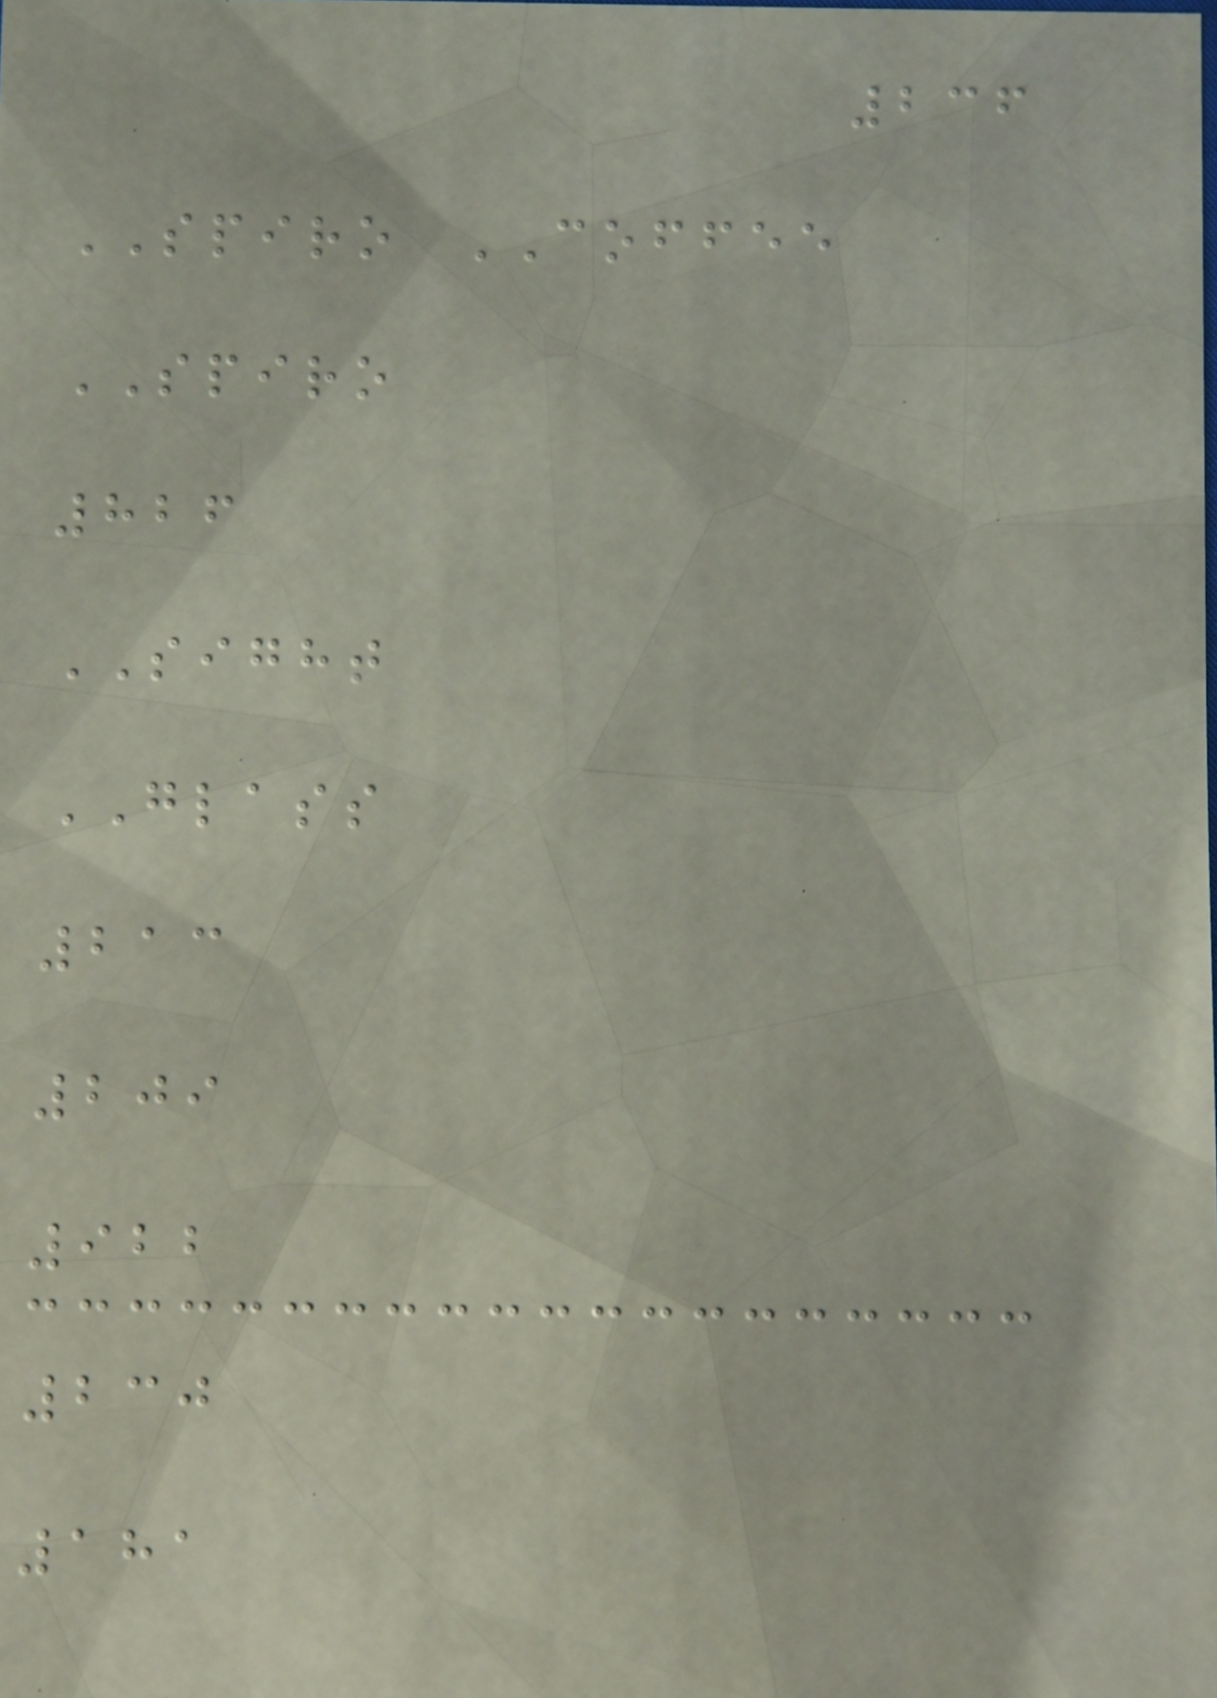236
SPIRO COFFEE
SPIRO
826
SIGHT
GLASS
213
209
922
230
181
